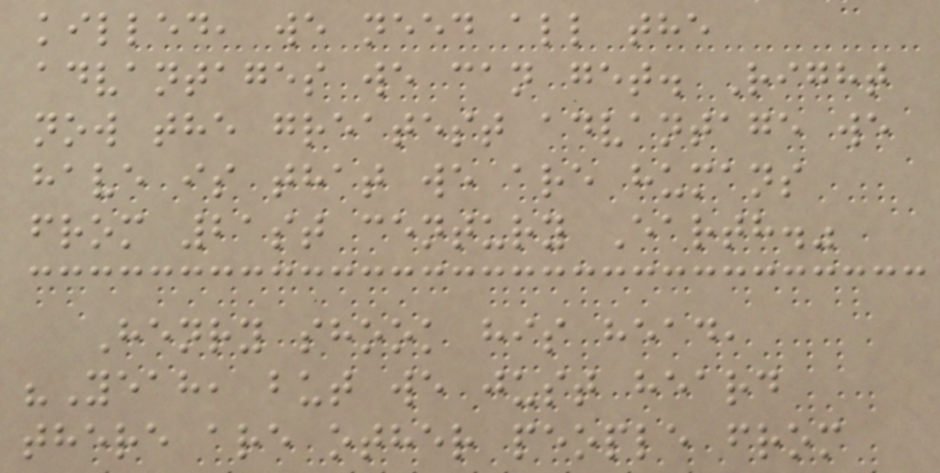killed, we need all the
advantages we can get. Right
now the greatest advantage we
have is that we are humans
from 21st century Earth."
Henry shook his head,
"Yeah, but we just heard
there are other people from
